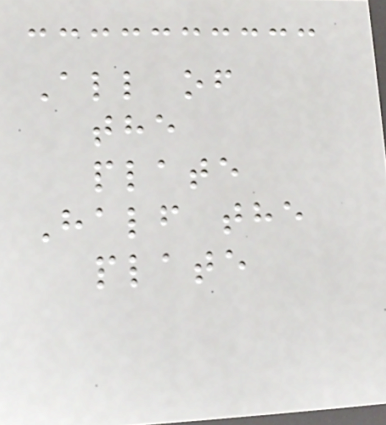All of
the
plate
Half the
plate
